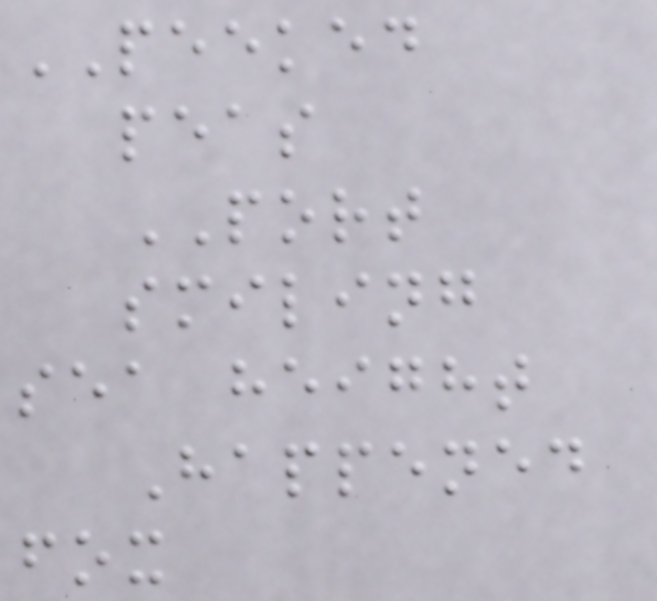PEEKED
peas
PORT
smiling
sea height
Happened
fox
